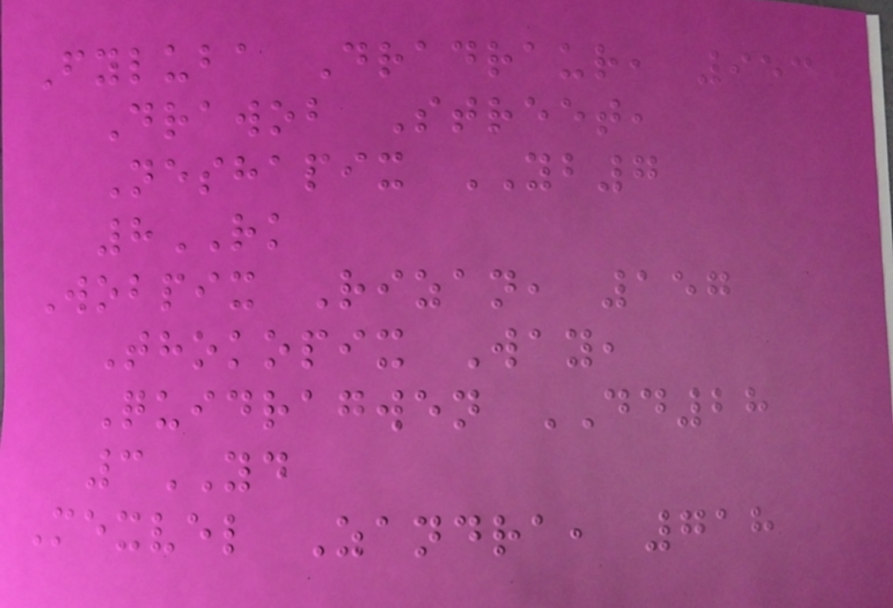Fyluba Dradraur, 953
Drawob Street,
Neshapix YB7
8RK
Wobpix Rizan, 157
Thokopix Way,
Quidragwen DD28
3YD
Mexvel Zandra, 718
